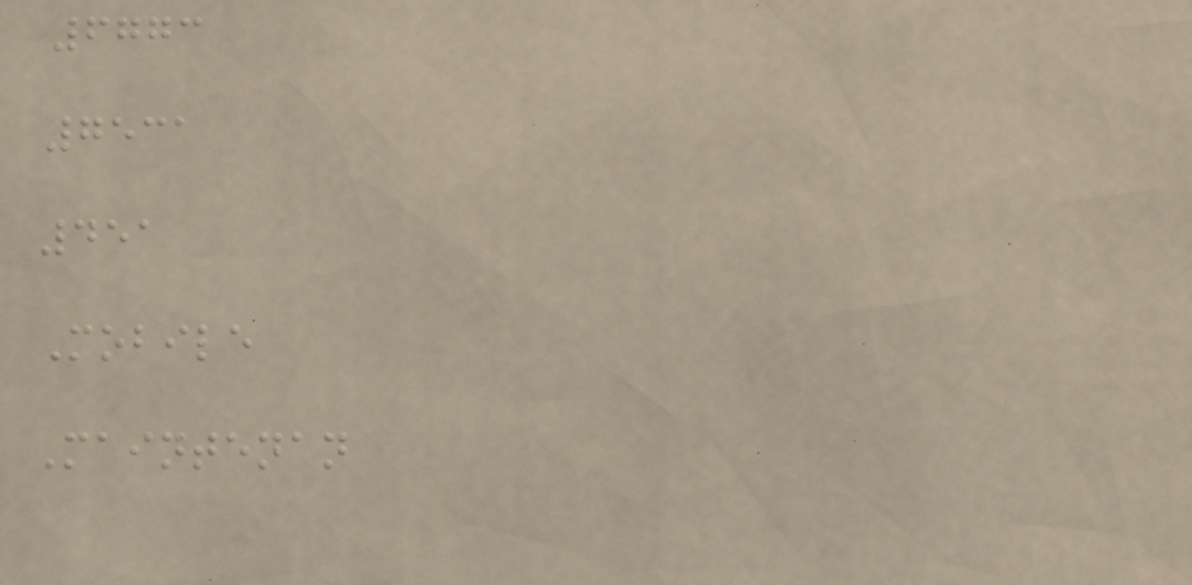6773
7531
451
Mobile
Maintenan
